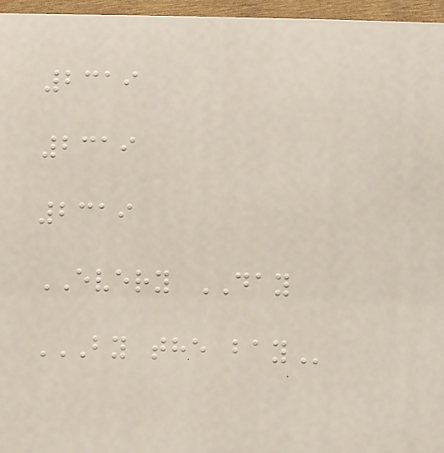2319
2319
2319
EVERY DAY
BY THE BAY
